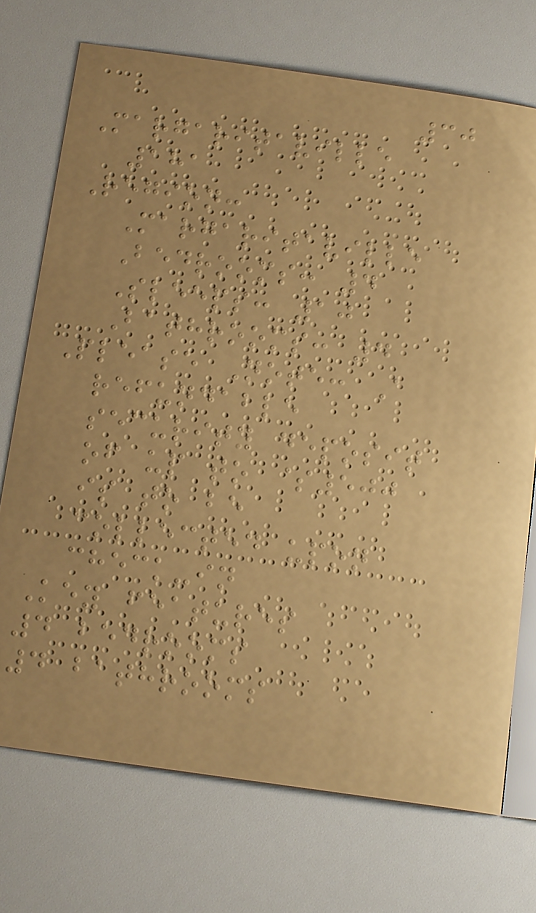30
Margaritaville
181
Region:
Margaritaville
Bedrooms: 4
Sleeps: 10
Bathrooms: 4
Please Note: A
refundable
security deposit
of up to $500
is to be
collected upon
check-in
Key features
4 bedrooms
4 bathrooms
